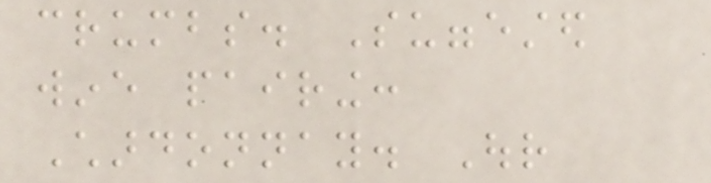crumbs. Suggested
wine pairing:
Chardonnay. Our
